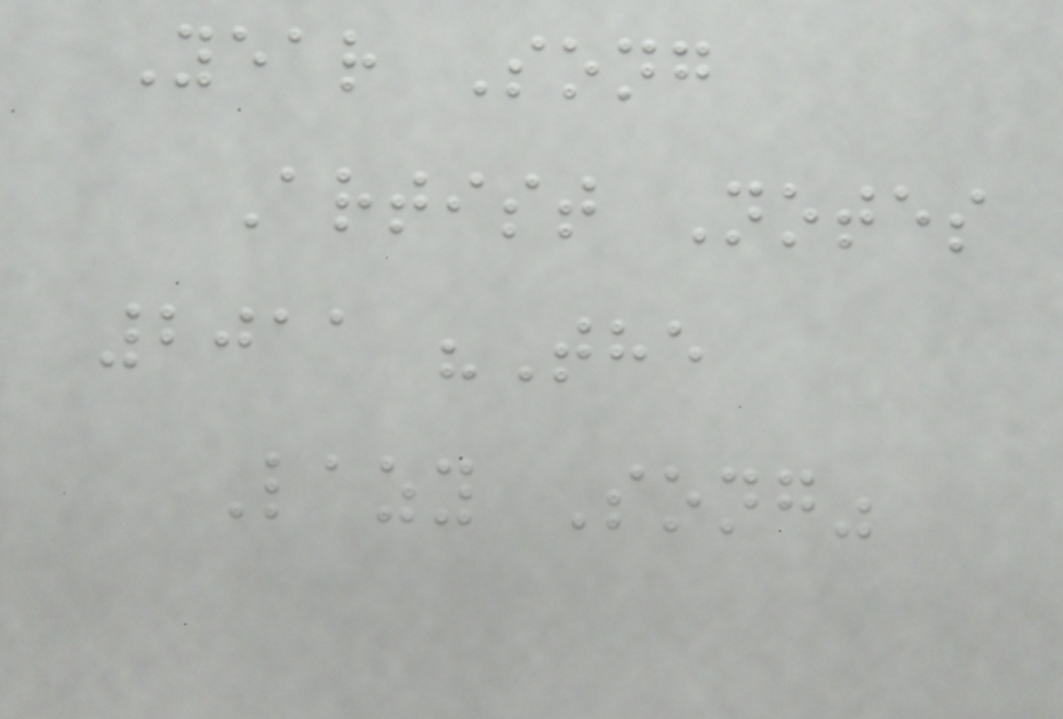Year Song
Artist Notes
2011 "The
Lazy Song"
